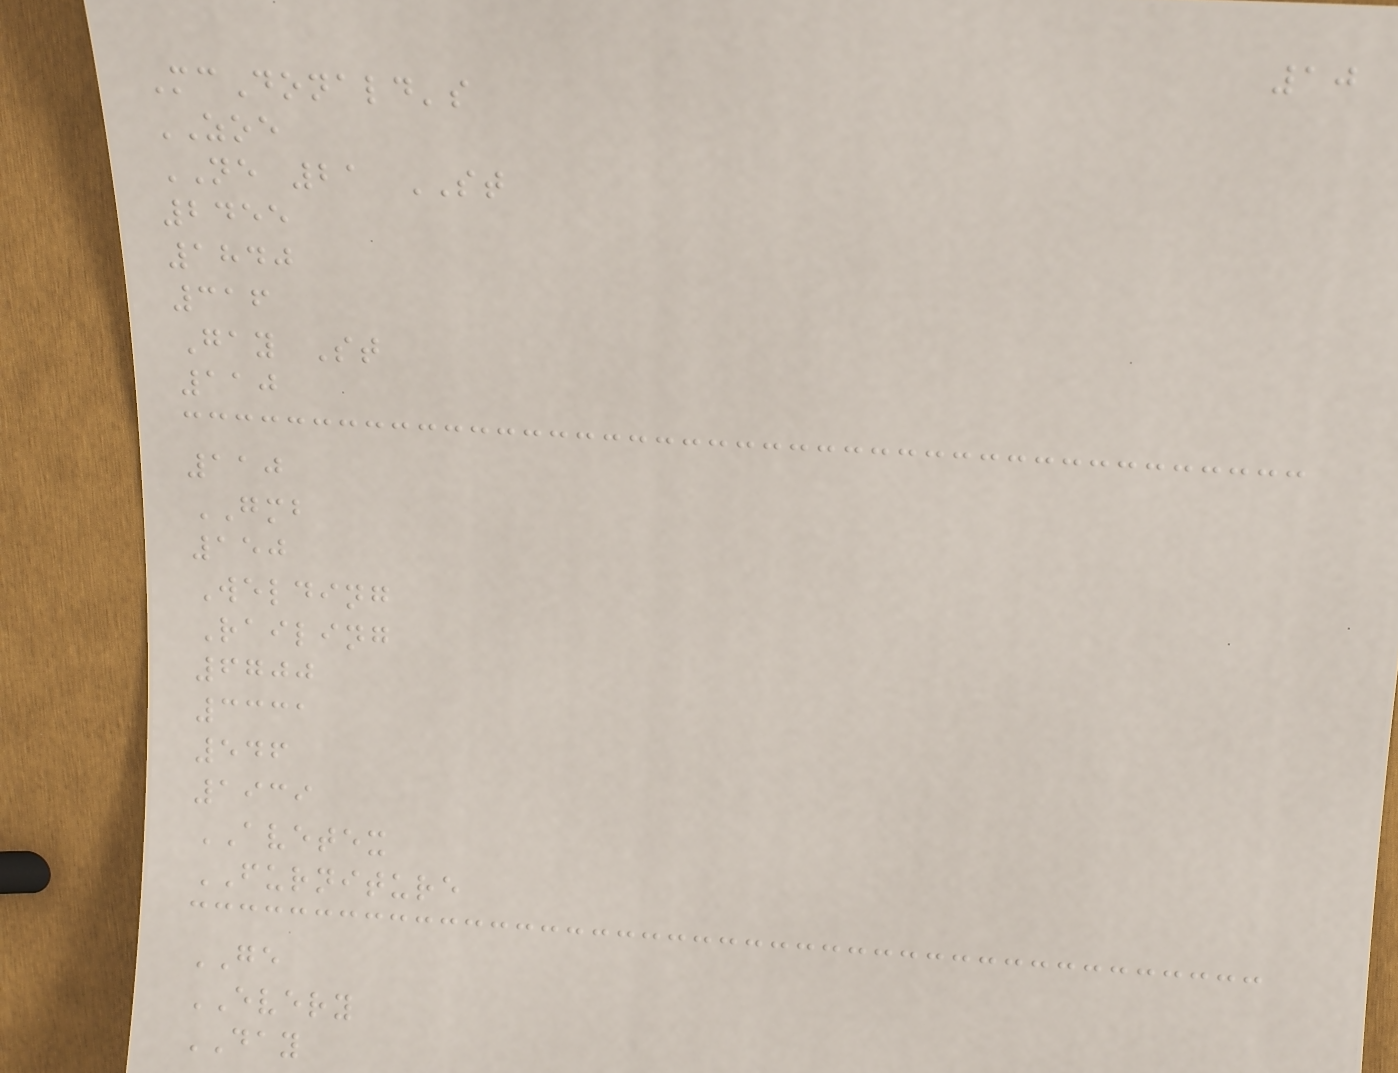10
McDonald's
ZOE
NE 21 ST
2455
1840
316
Gay St
110
110
GMB
150
Welding
Railing
6700
3331
546
1939
AVETEX
FURNITURE
GE
EVERY
DAY
